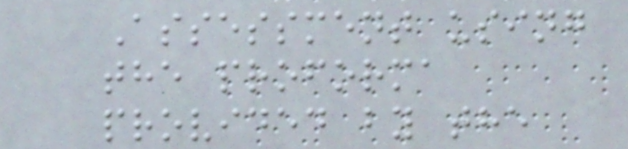Assessment using
the proforma
provided by the
